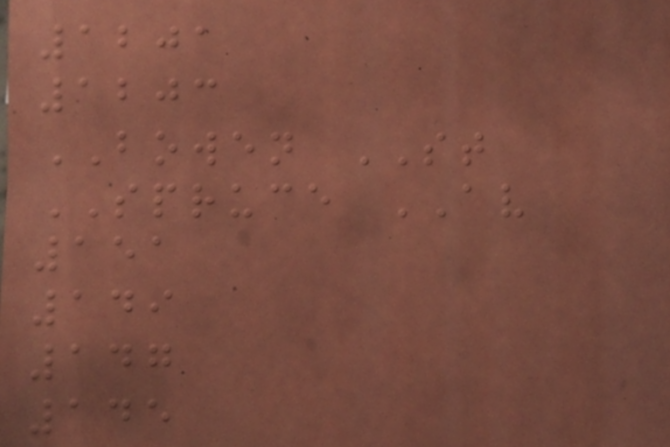1201
1203
BOWEN ST
SPRUCE AV
151
149
147
145
